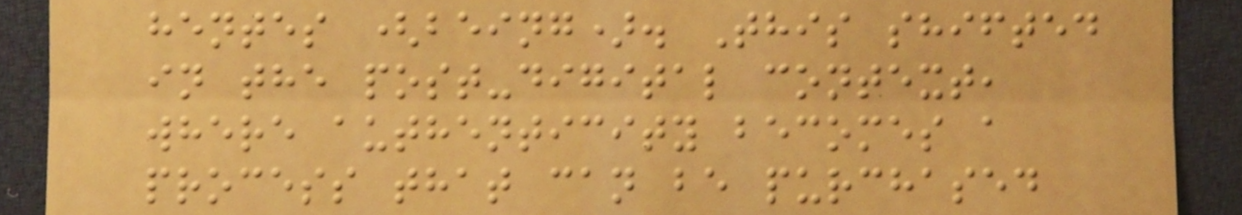hentes (being). This shifted
in the post-digital context,
where authenticity becomes a
process that can be purchased
